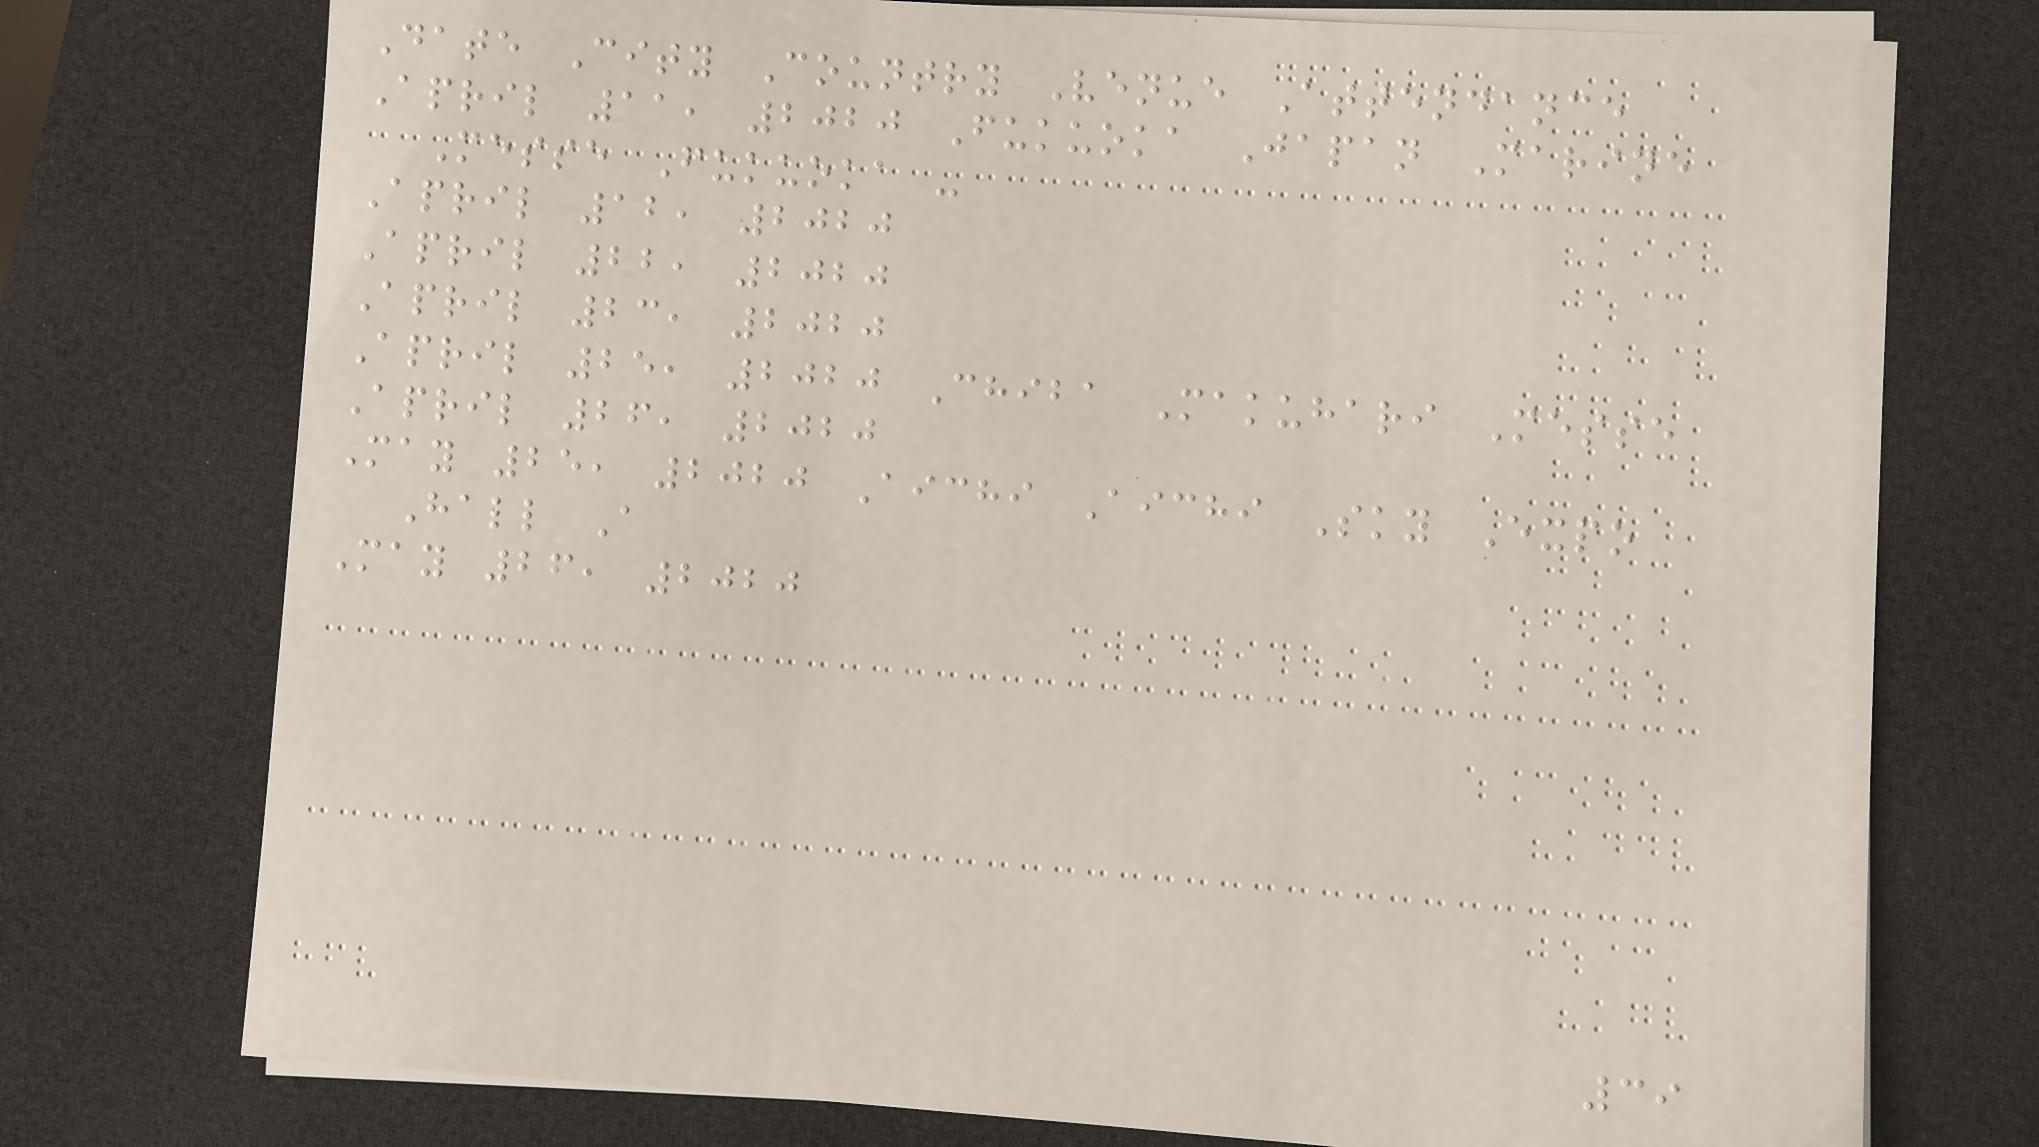Date City Country Venue Attendance
April 11, 2020 Fukuoka Japan Marine
Messe Fukuoka -
April 12, 2020
April 22, 2020
April 23, 2020
April 25, 2020 Chiba Makuhari Messe
April 26, 2020
May 25, 2020 Aichi Aichi Sky Expo
Hall A
May 26, 2020
39
